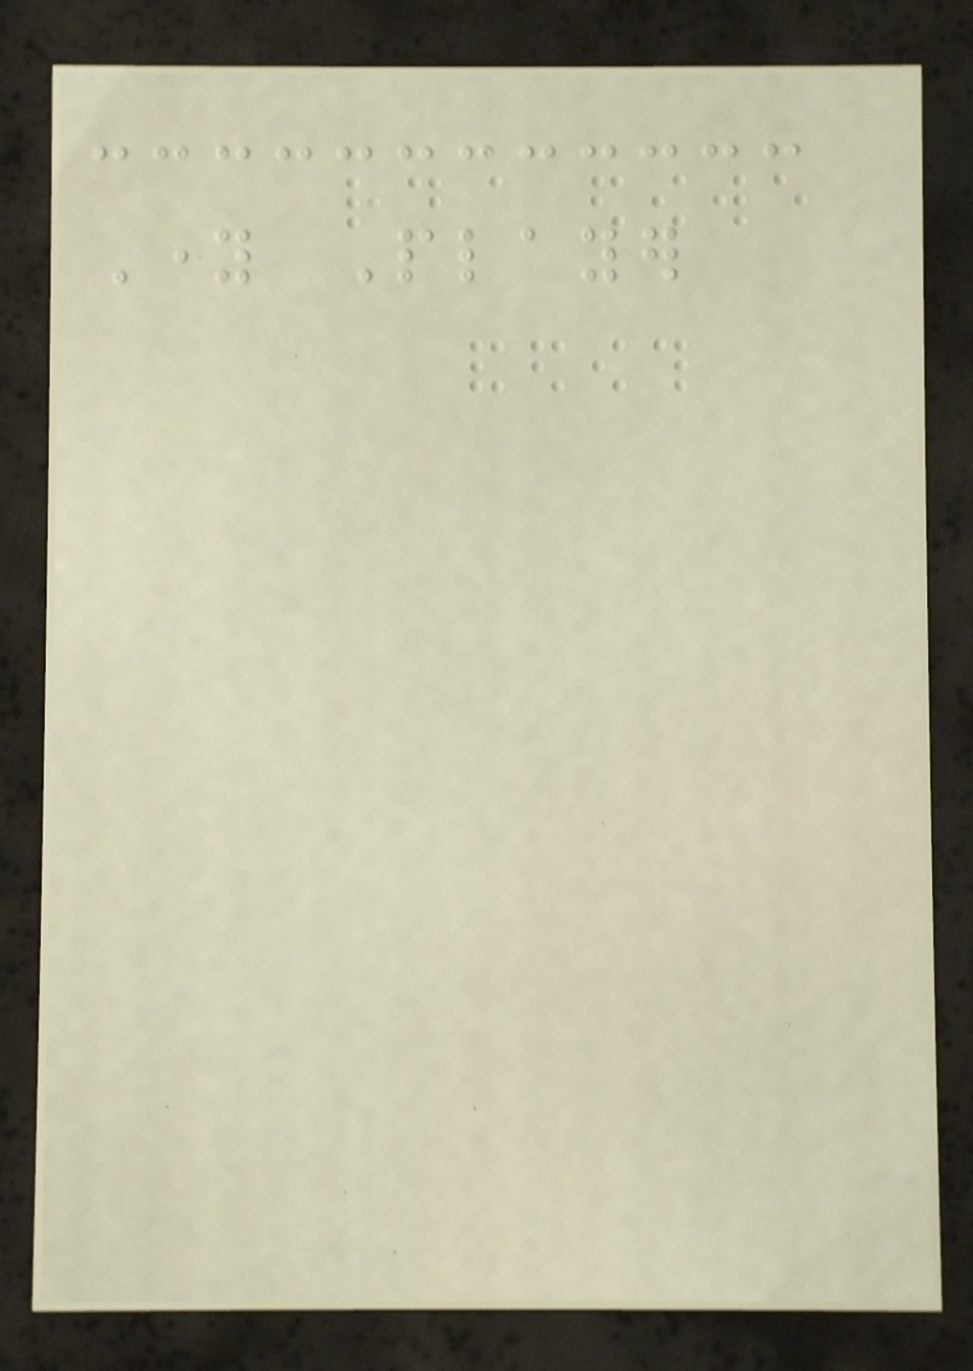Young Player
